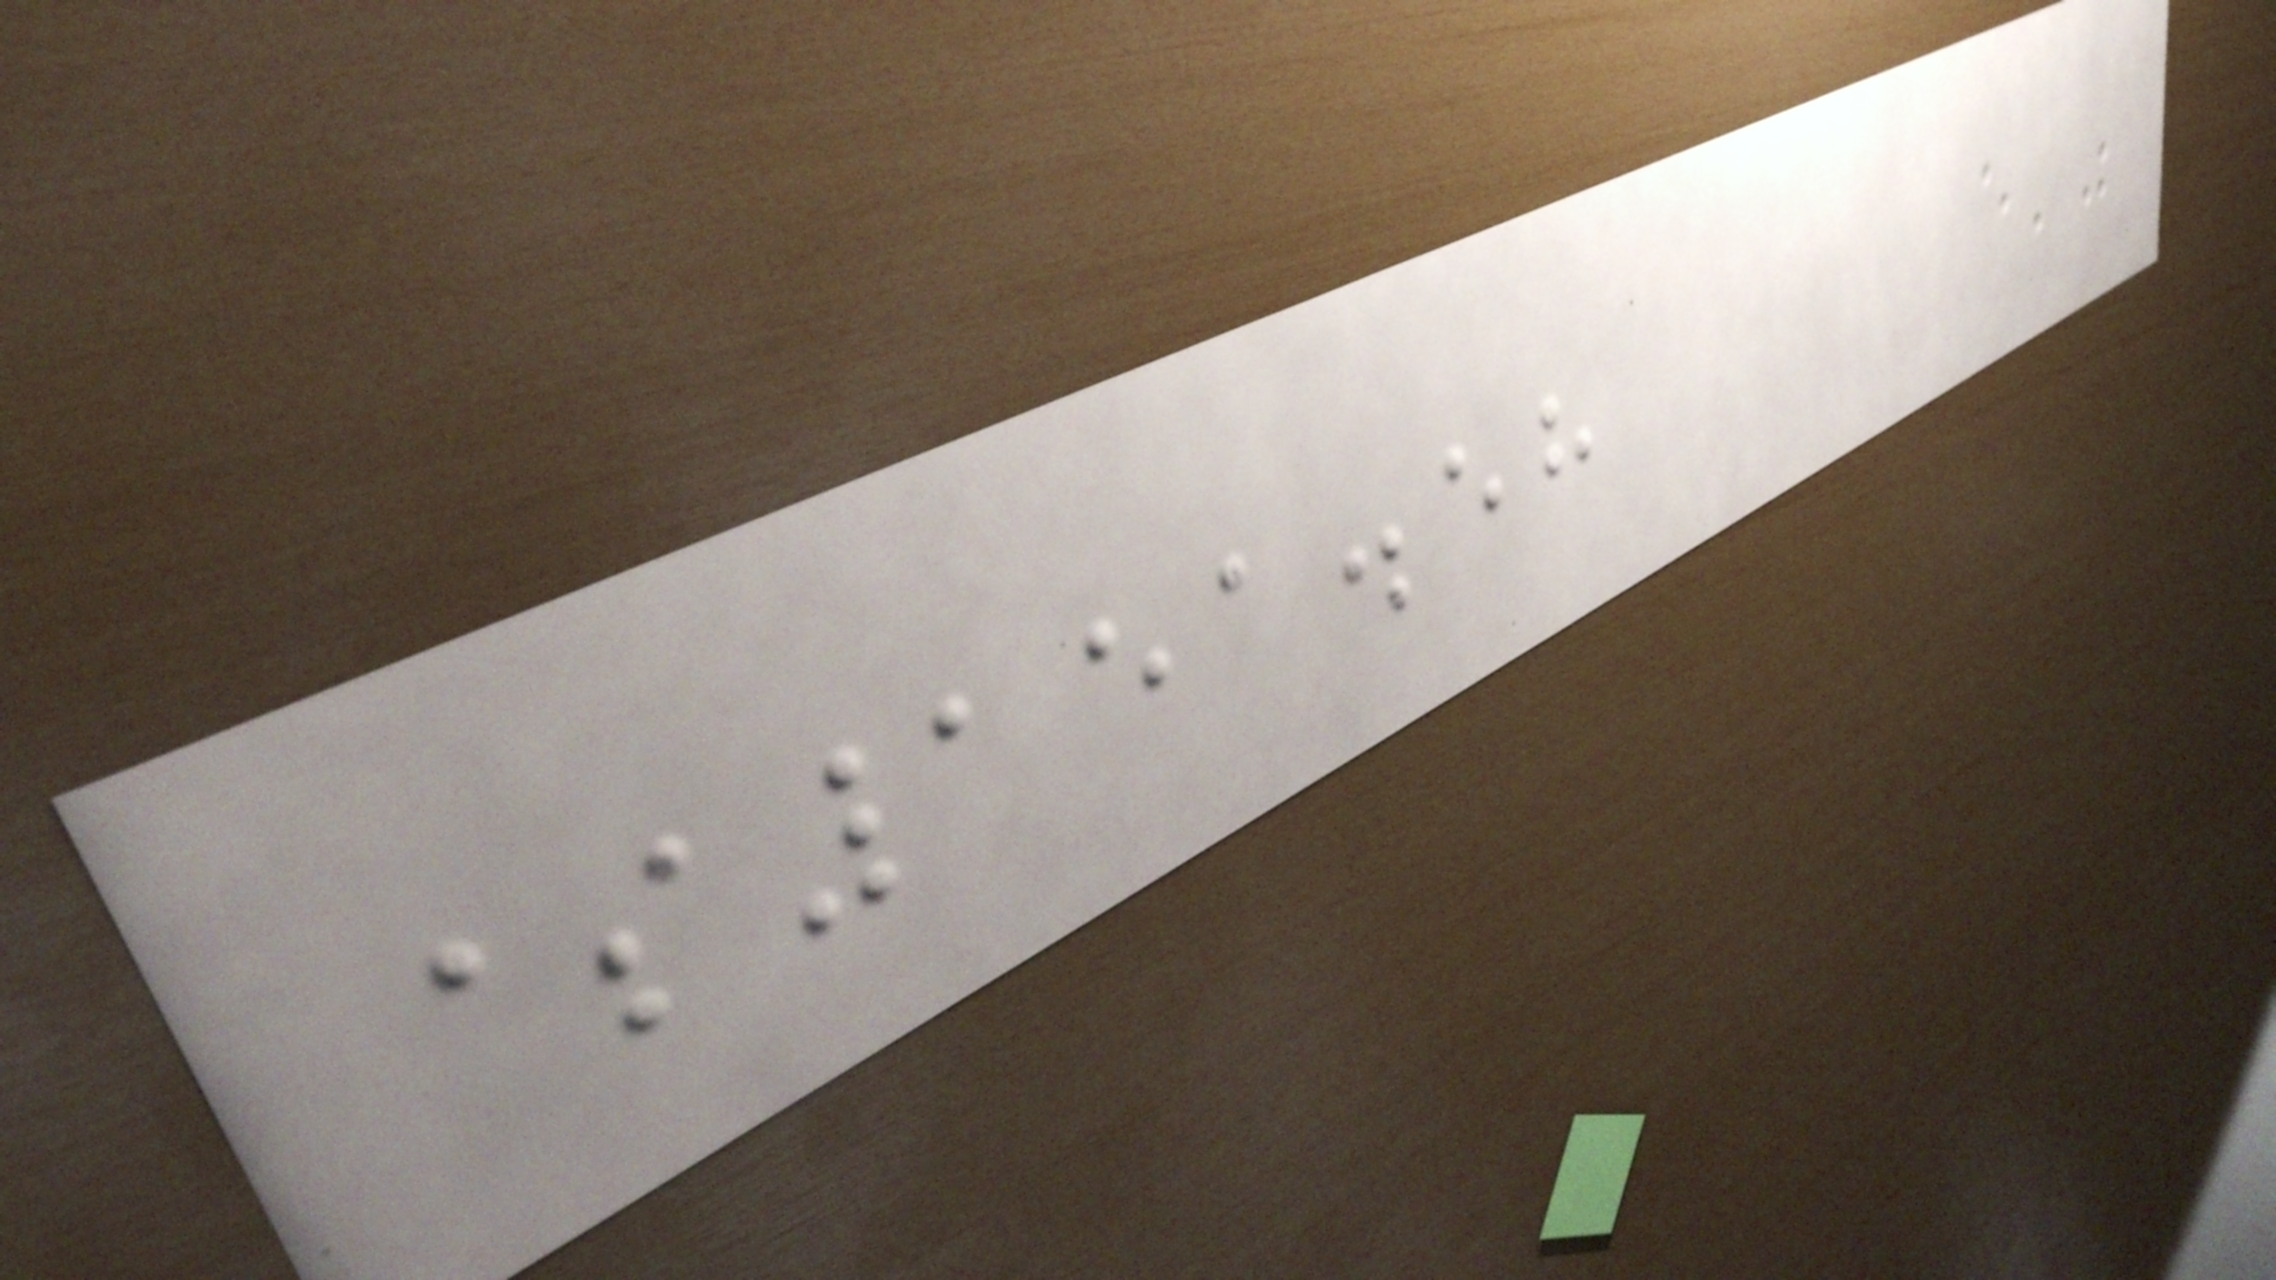$151.58
